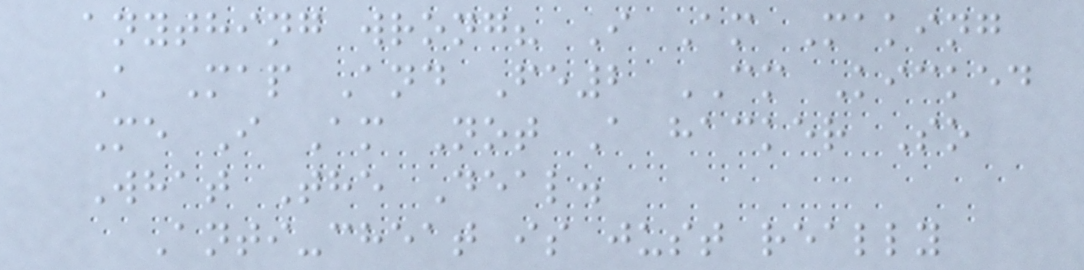anything wrong? I Am Making
A Map And Fe2 CM Kicked
Me I Am Not A hacker So
What The Deal.
Anti-cheat is just really
